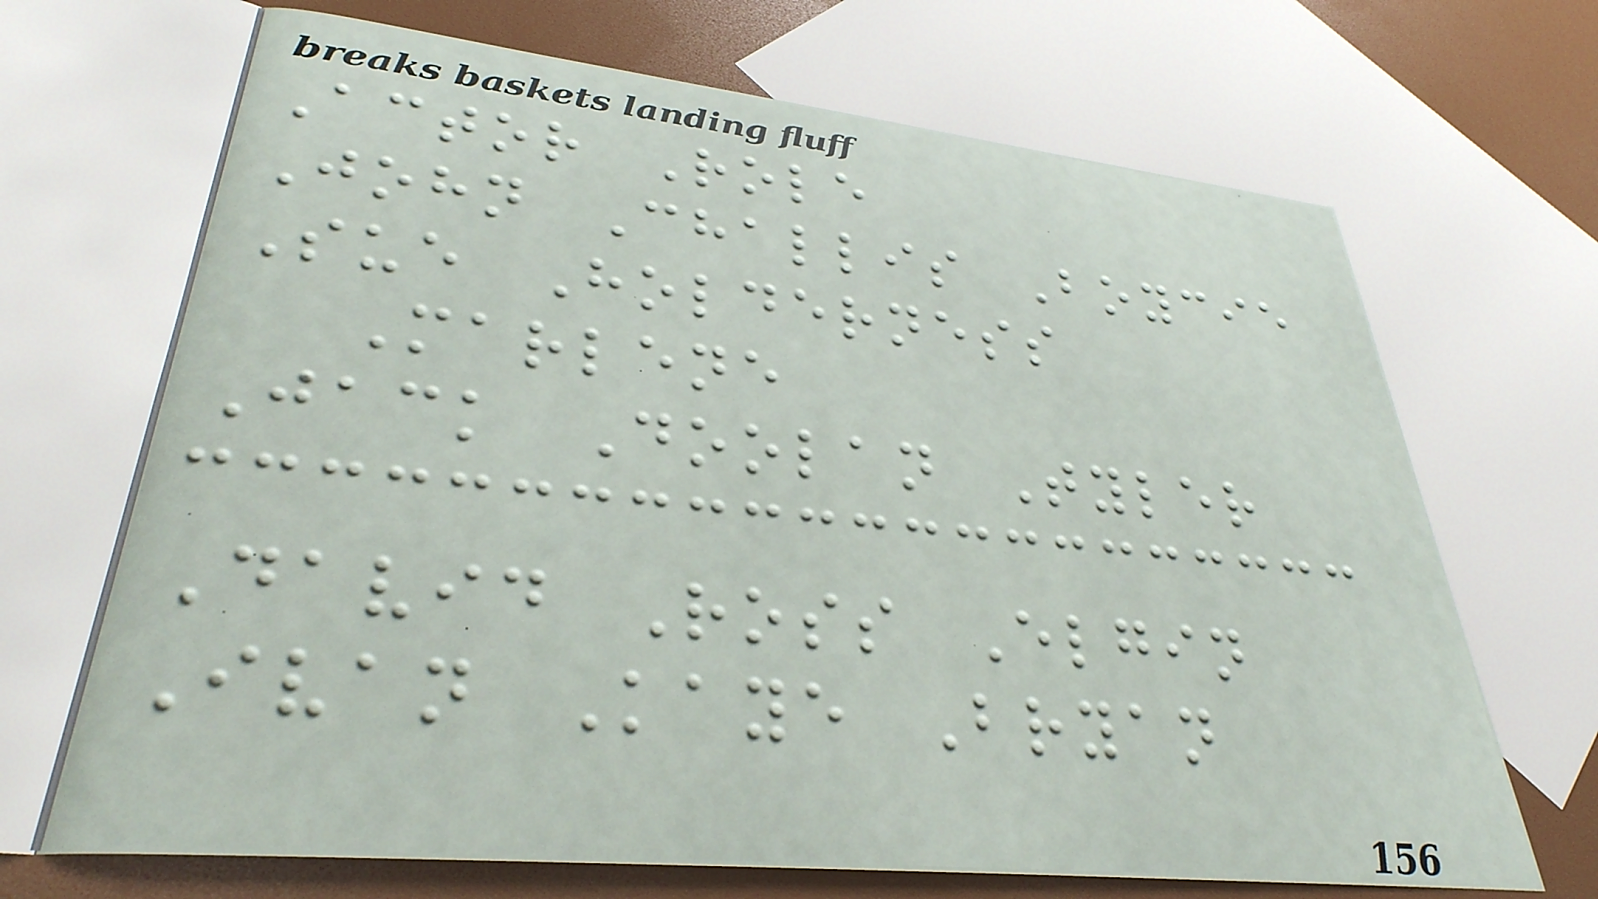Actor Role
John Challis Boycie
Sue Holderness
Marlene
Jack Doolan Tyler
David Ross Elgin
Ivan Kaye Bryan
